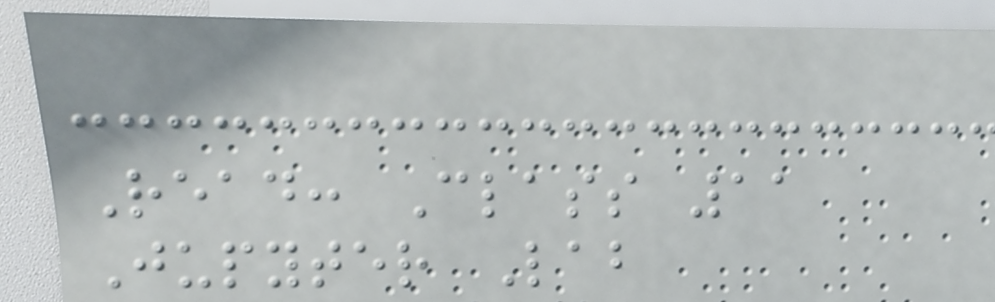Read: Class 11
Jupyter Lab
